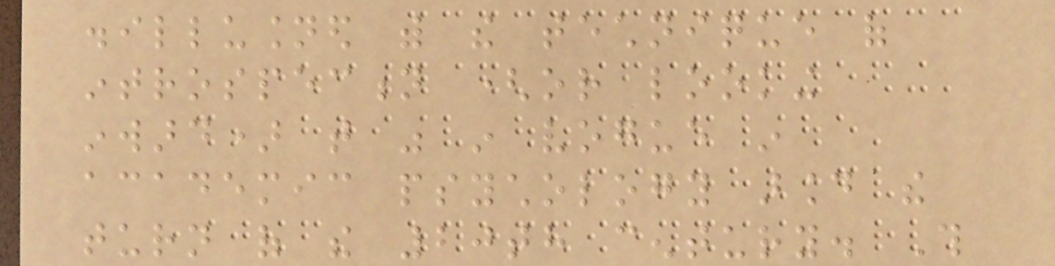disillusioned with the technique of
introspection (or looking
inward) that was in vogue in
academic psychology around the
turn of the 20th century. This
